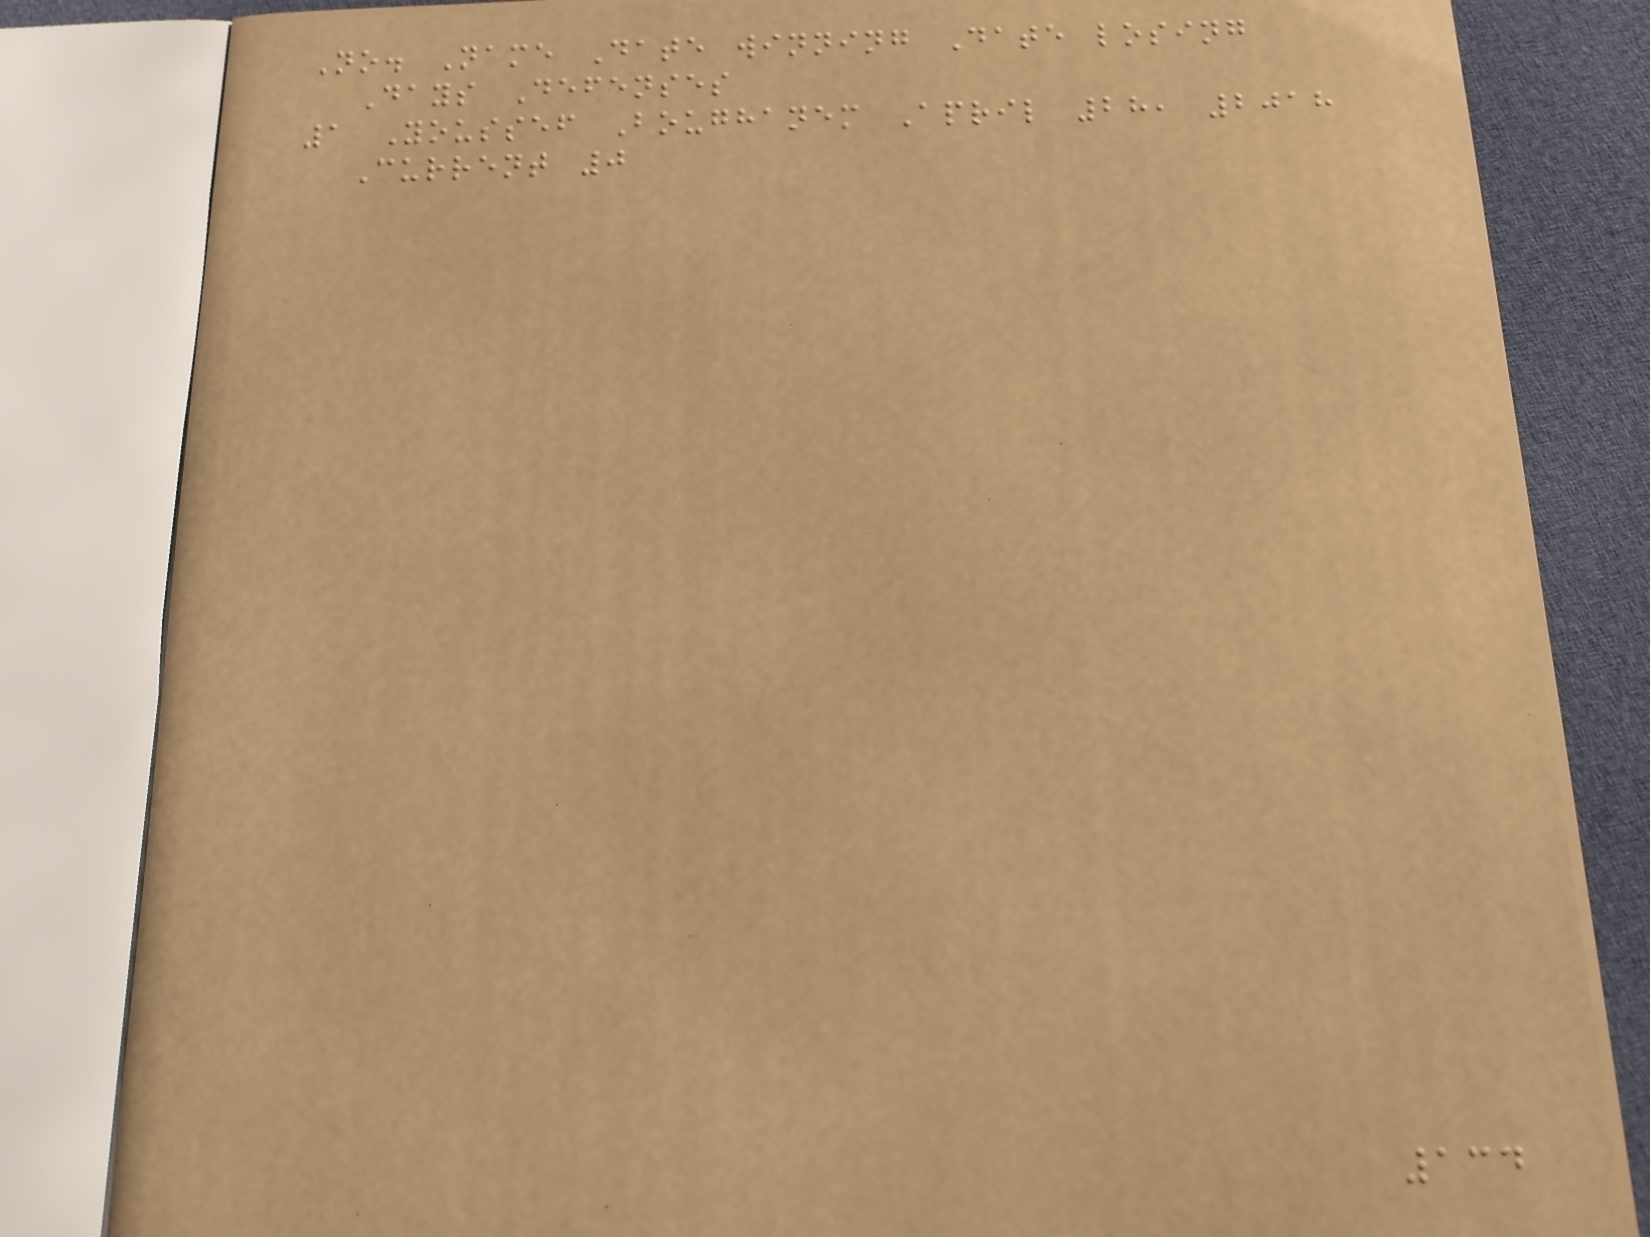No. Name Date winning Date losing
Days Defenses
1 Youssef Boughanem April 28, 2018
Current 0
134
